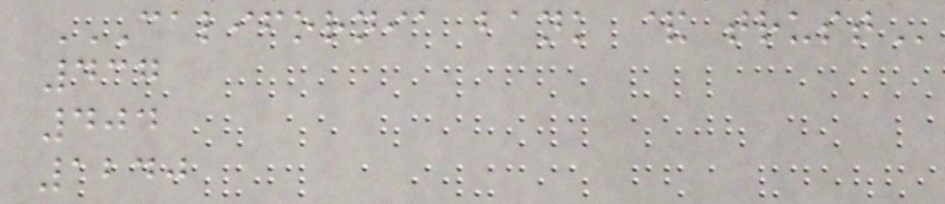CALIFORNIA BANK & TRUST
437
404
1240
